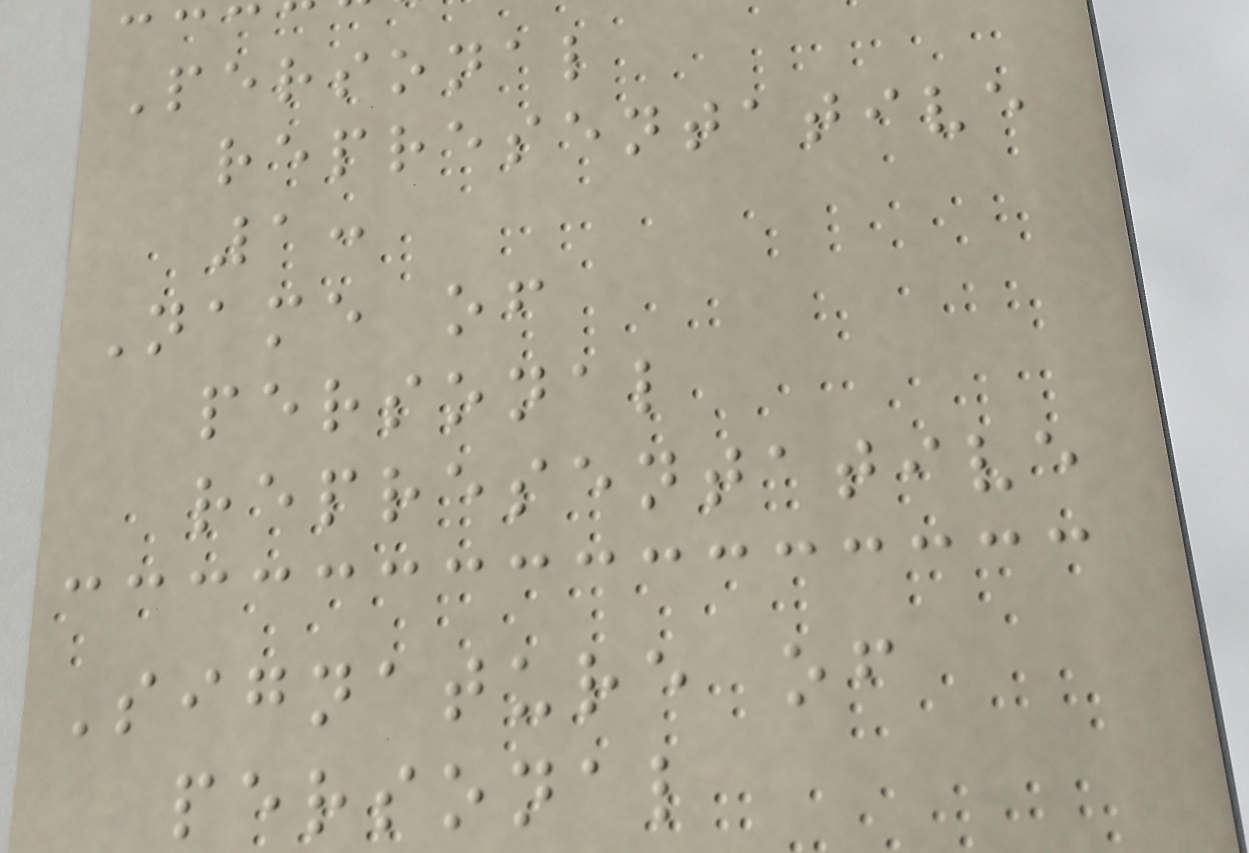Personal
representative
1:
Name of
personal
representative
Signature of
personal
